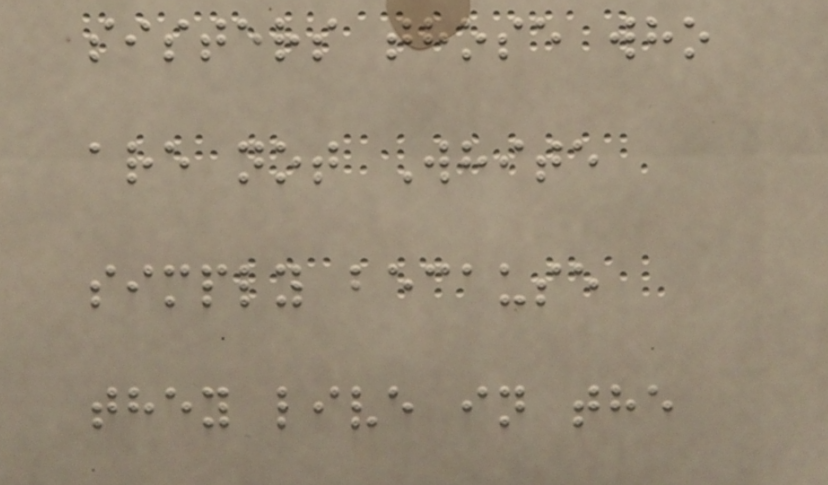sisters those who
are not White
simply because
they live in the
